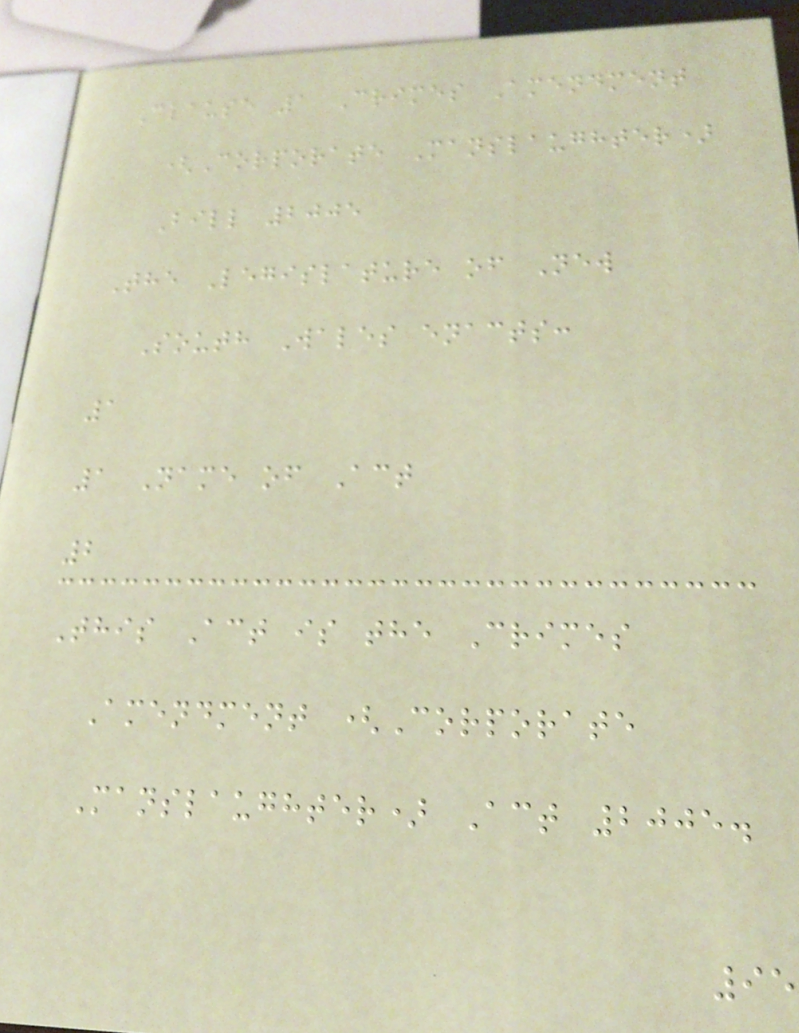Clause 1 Crimes Amendment
(Corporate Manslaughter)
Bill 2005
The Legislature of New
South Wales enacts:
1
1 Name of Act
2
This Act is the Crimes
Amendment (Corporate
Manslaughter) Act 2005.
95
